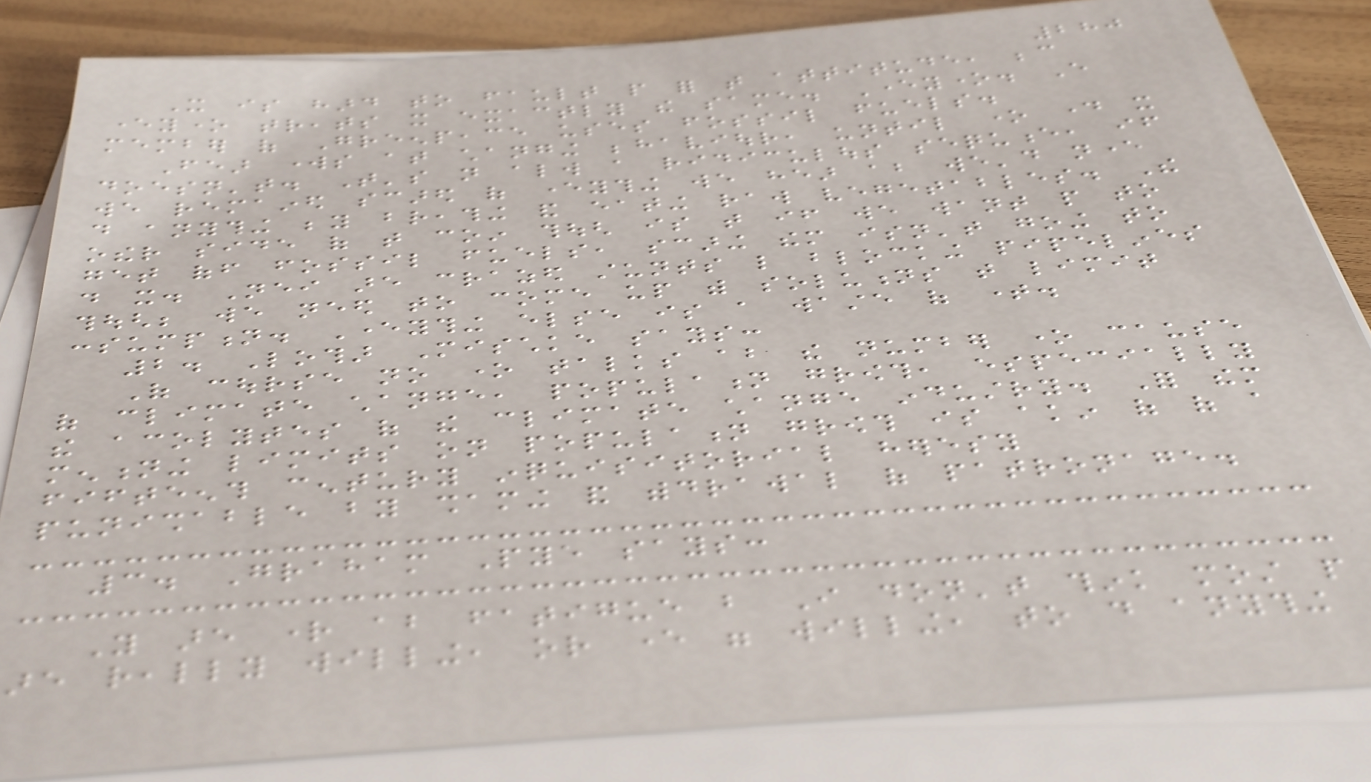280
It is hard to fault people for that attitude, because
everyone treats it exactly the same. Everyone. Every
member of Greenpeace uses fossil fuels.
Fear works at changing behaviour, until one day it
doesn't. That's not always a ridiculous sequence, if
we remained scared of everything we hear about we'd never
do anything beyond breathing and eating raw vegetables. The
other side of that coin though is that if we want people to
get off fossil fuels, scaring them isn't going to
do it. Neither are crazed stunts like blocking pipelines
though; we need to come up with solutions that limit
consumption. Everything else is a waste of time.
2. Lothar Mischke says:
Of course no one talks about the number one cause
of climate change, population growth, especially
the acolytes of the climate change industry. For them
mentioning limits on population growth is akin of of a
fifteenth century inquisitorial heresy
punishable by shaming and withdrawal of patronage.
3. Graham Pye says:
You are right about fatigue but I don't think most people
are really willing, or ever were willing, to do anything
